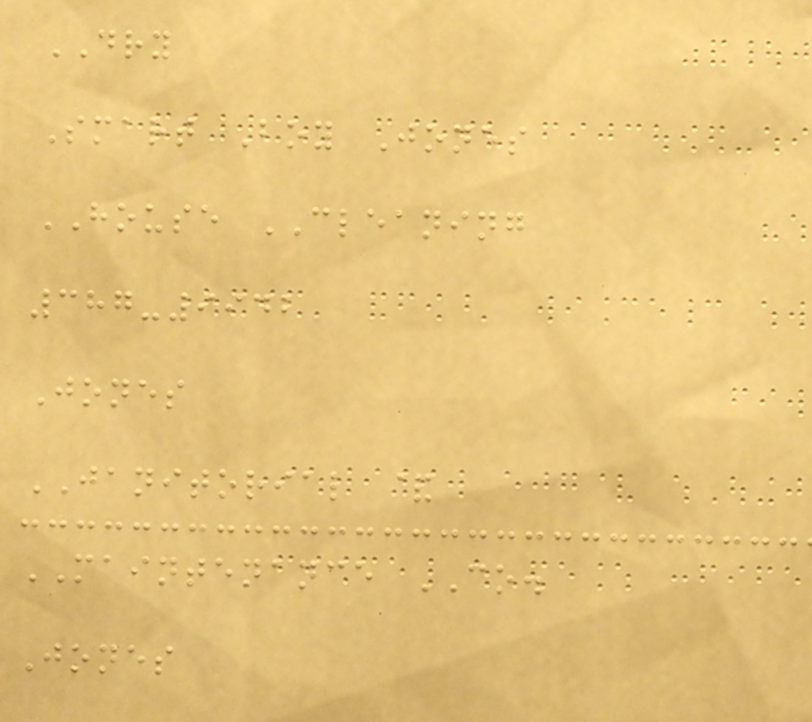DRY
Smart Boy Jones
HOUSE CLEANING
387-9942
Jones
JANITORIAL &
MAINTENANCE CO.
Jones
